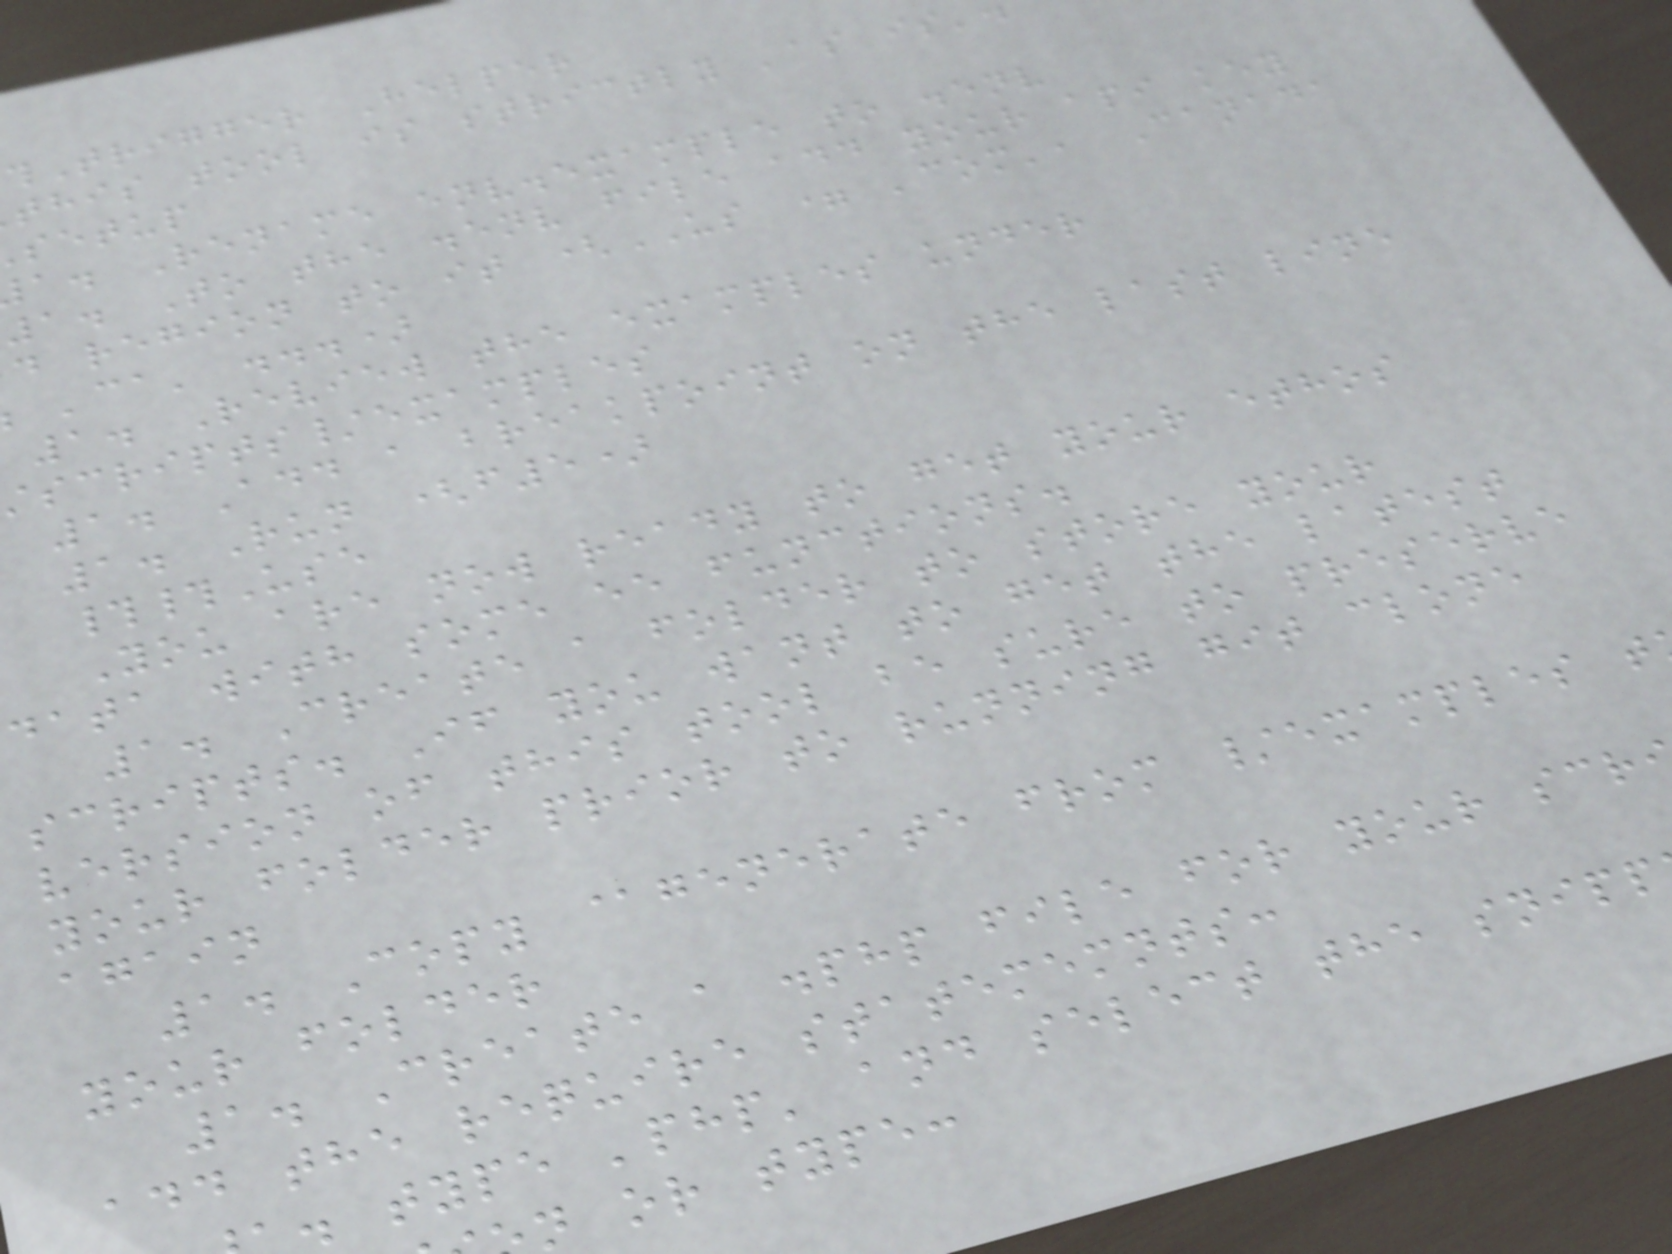Trigger Helper
this tool is strictly 'as is'
setup
a. Rename env.example to .env
1. To the .env file add your api key
d region to it (US = 'com', Canada
'ca' ...)
1. Review the examples under
scripts/examples
1. Add a breakpoint on the last line
1. Run (f5)
##Use
You are now ready to get your ethos
data with some ee functions.
1. Create a folder to store your
scripts. If you want to get the latest
version of this tool be sure to preserve
your folder prior to running git clone
again
1. Copy @generate from /examples t
your folder
1. Create a .php file for your scr
add the require statememnts:
. type 'php' and select the snipp
n or type:
